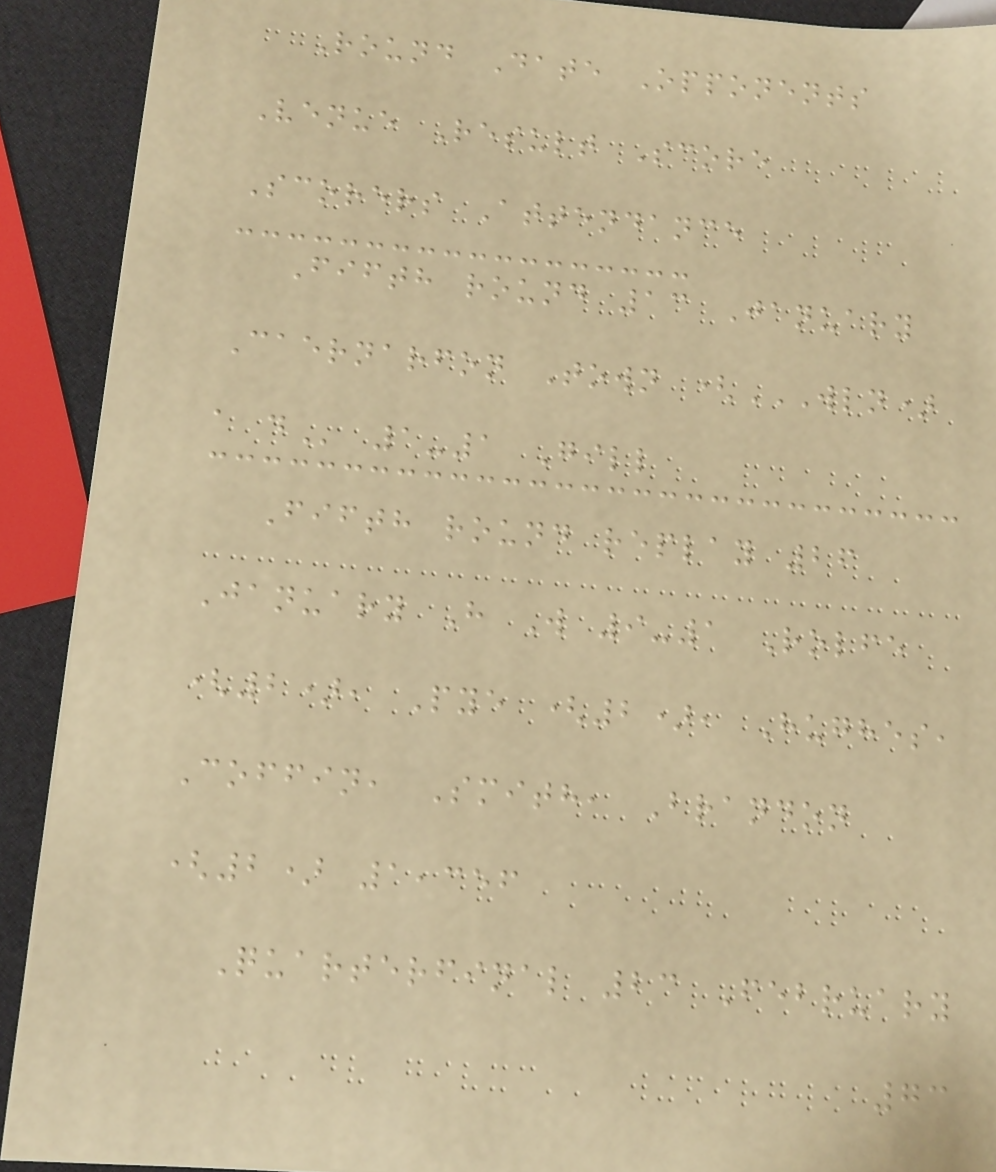Round Date Opponents
Venue Result Score
Scorers Attendance
Fifth round 13 January
Caernarfon Town (WLN)
A D 1-1 Gill
Fifth round replay 26
January H W 9-1 Rolfe
(2), Pye (2), Hughes,
Coffin, Smith, Brandon
(2) 1,356
Quarterfinal 23 February
73
